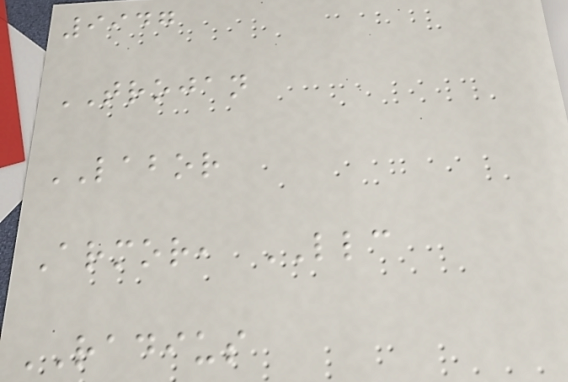9947
TROJAN
LABOR
Armor, LLC
RADIUS
